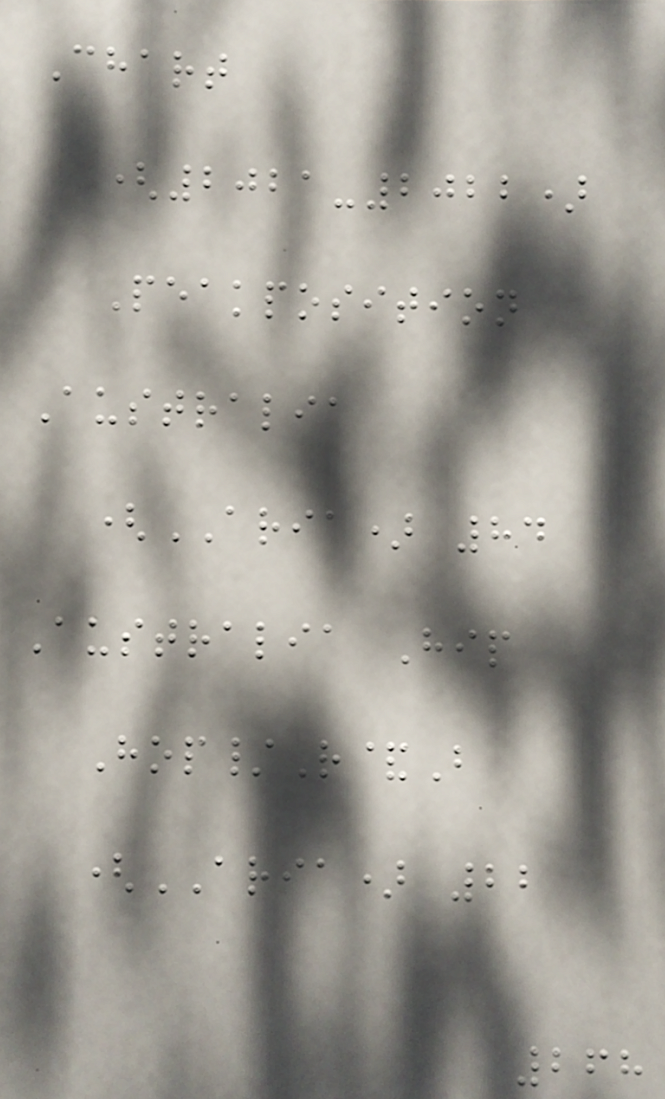Chart
(2021-2022)
Peakposition
Australia
(ARIA) 84
Australia Hip
Hop/R&B
(ARIA) 22
268
